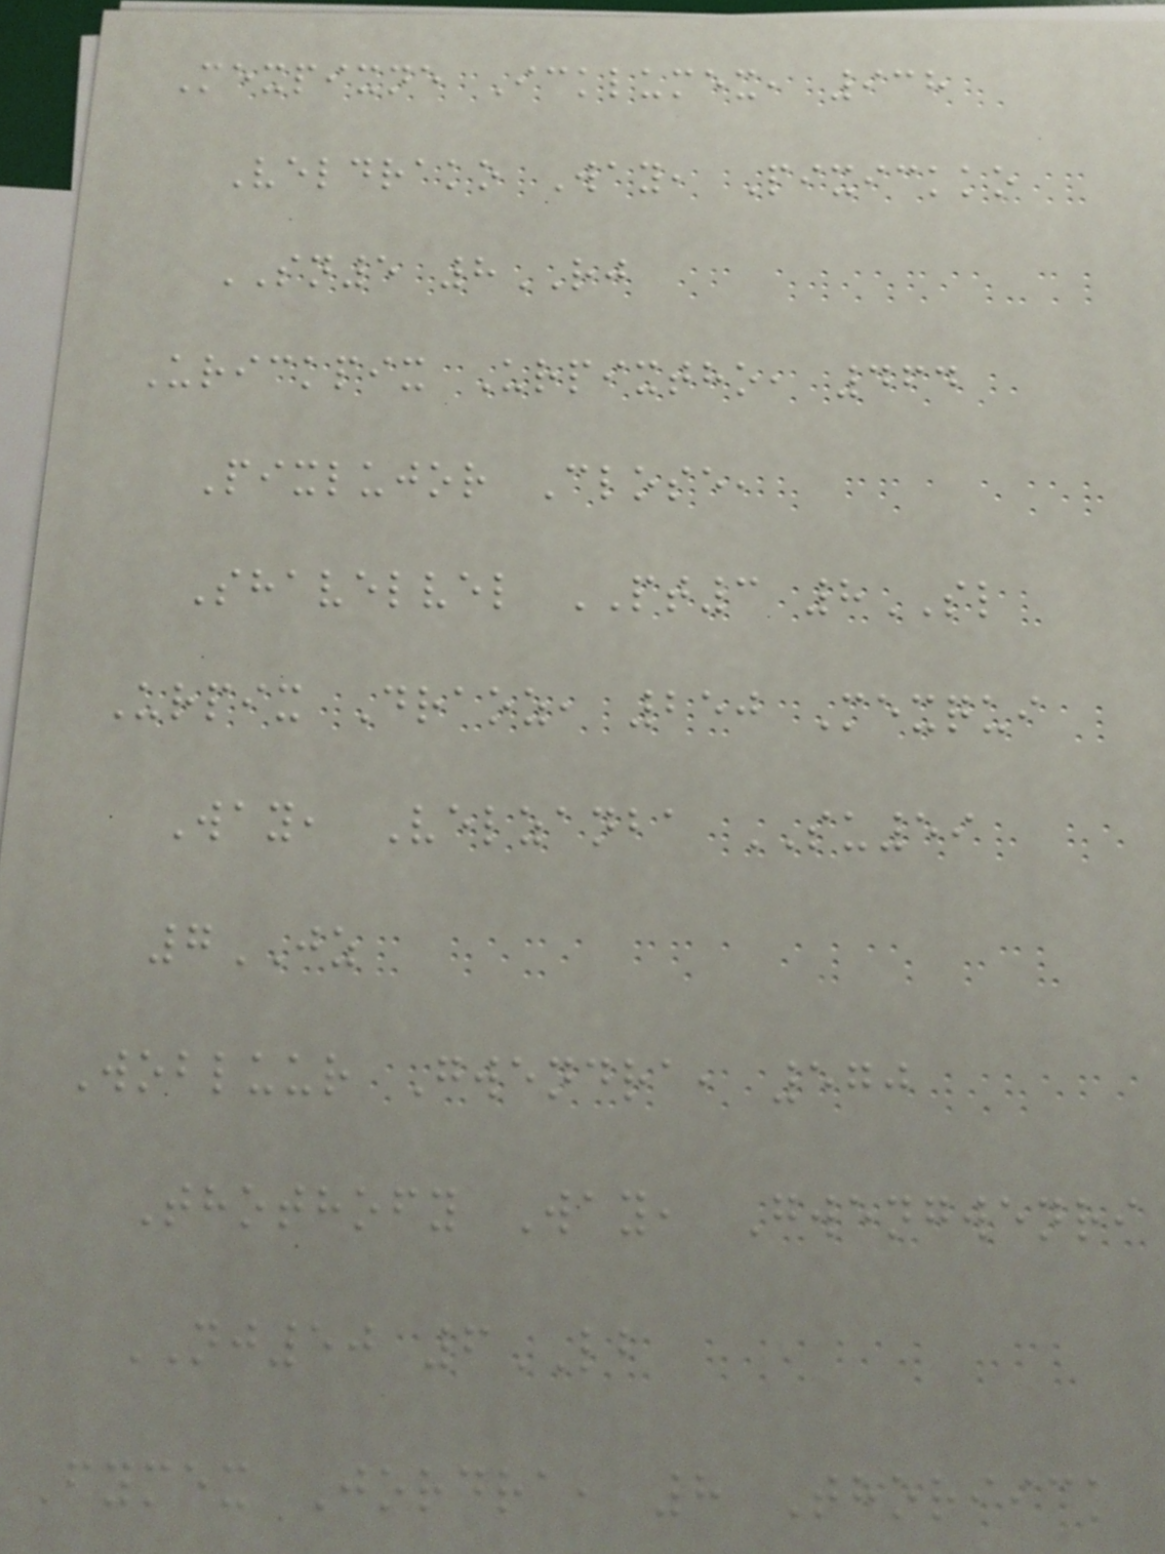Mexpixne Icklumex, 938
Veldrako Way, Pixickko
SN5 8RJ
Urickpix Urpixtho, 464
Pixlujor Close,
Shavelvel PT3 8SL
Urpix Draoz, 250 Mexqui
Way, Velzanba SU59
7JZ
Wobluur Gwendra, 570
Thothofy Way, Gwengwenri
NJ50 6LB
Fymex Jordra, 8 Thoriick
